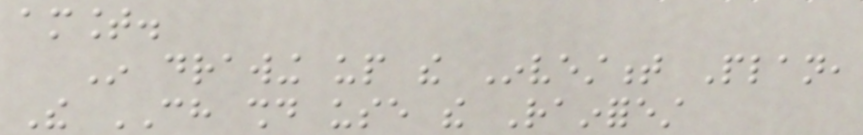amount.
In drawing up the Investment Plan,
The CH should use the Rainforest
